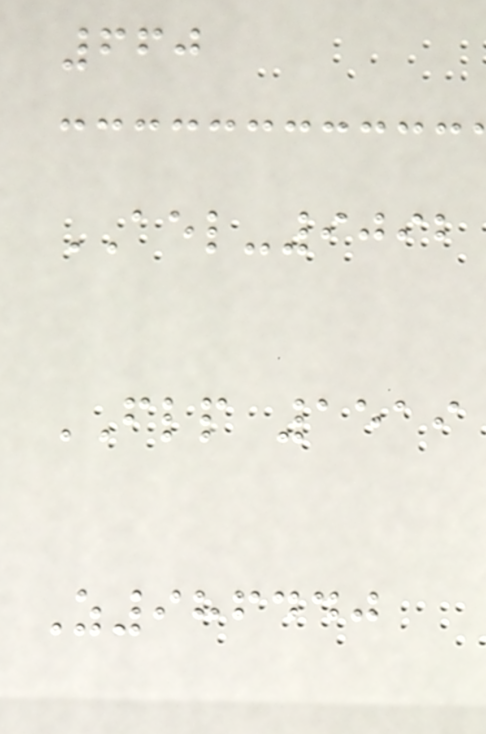660
AEL-9092
FLP 1519
Z986440
